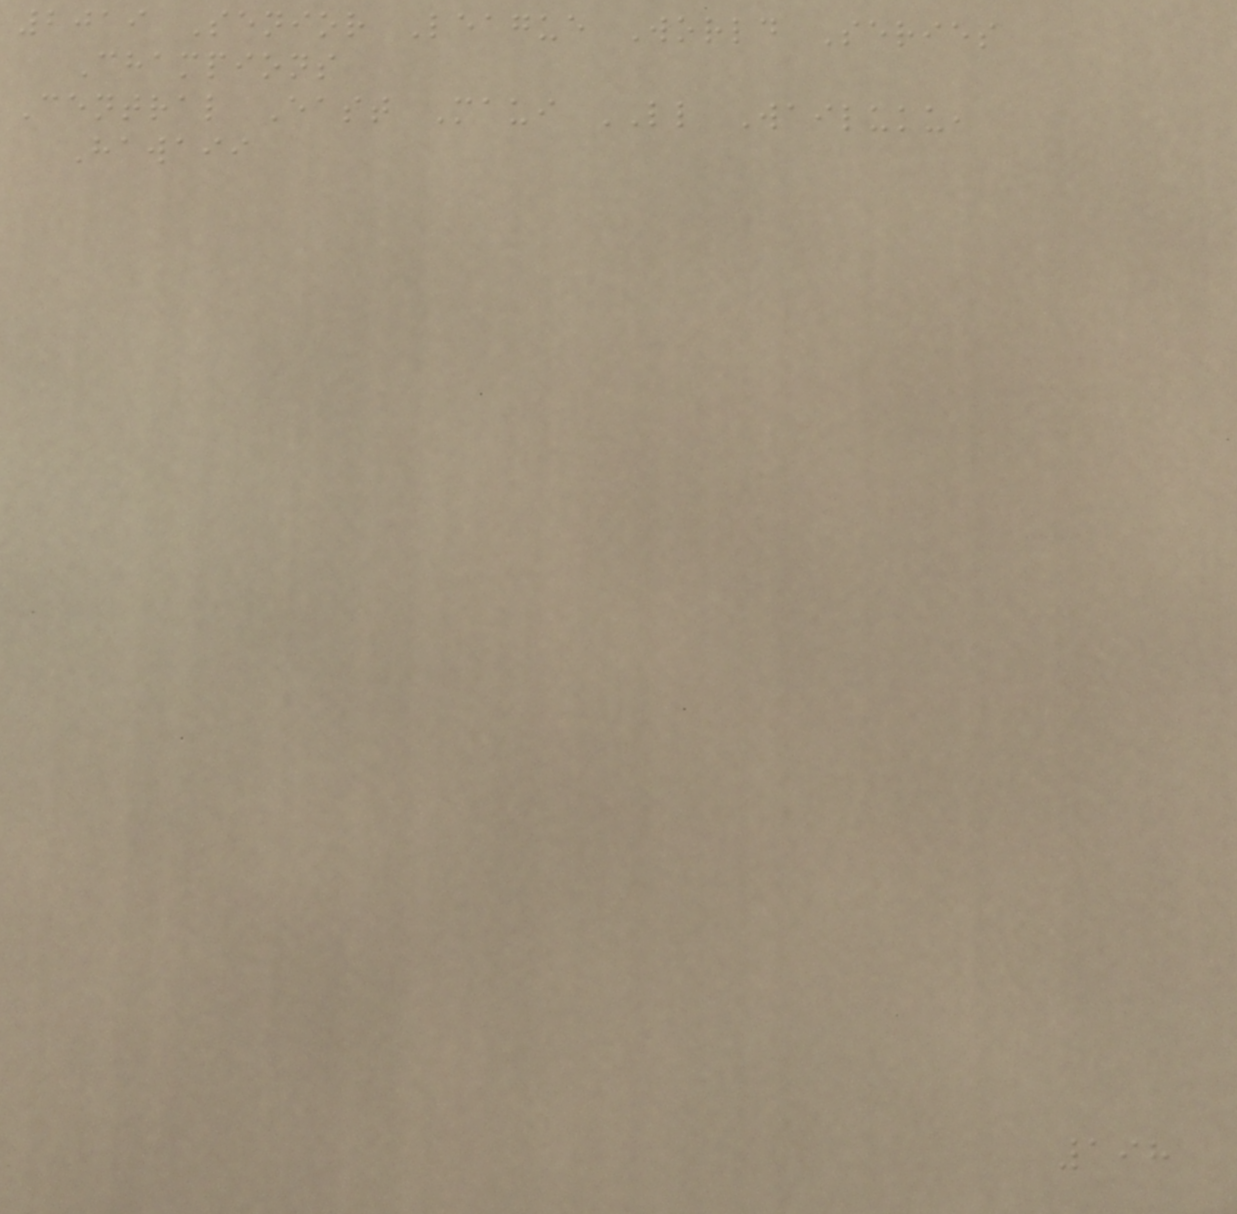2019 Senior League World Series
Champions
Central East Maui LL Wailuku,
Hawaii
198
